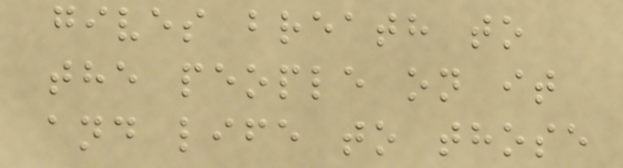gives breath to
the people on it
and life to those
